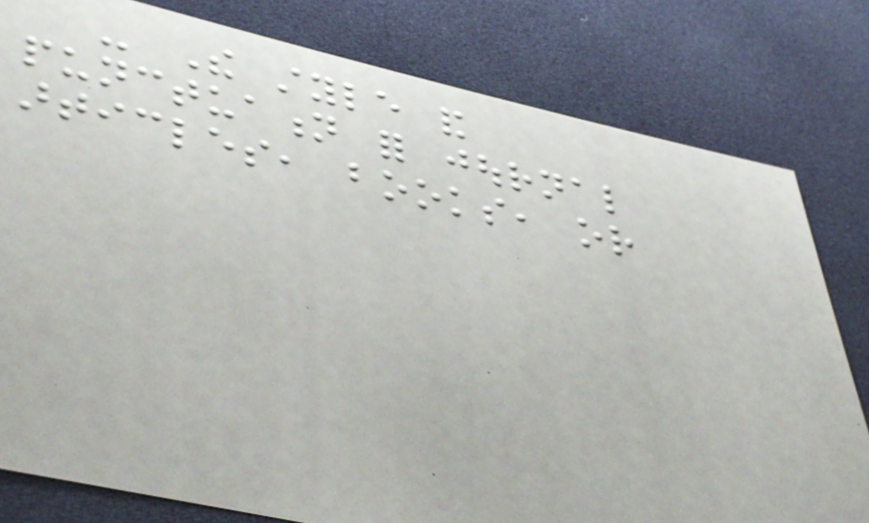- The style and
punctuation for journal
articles, books, or
